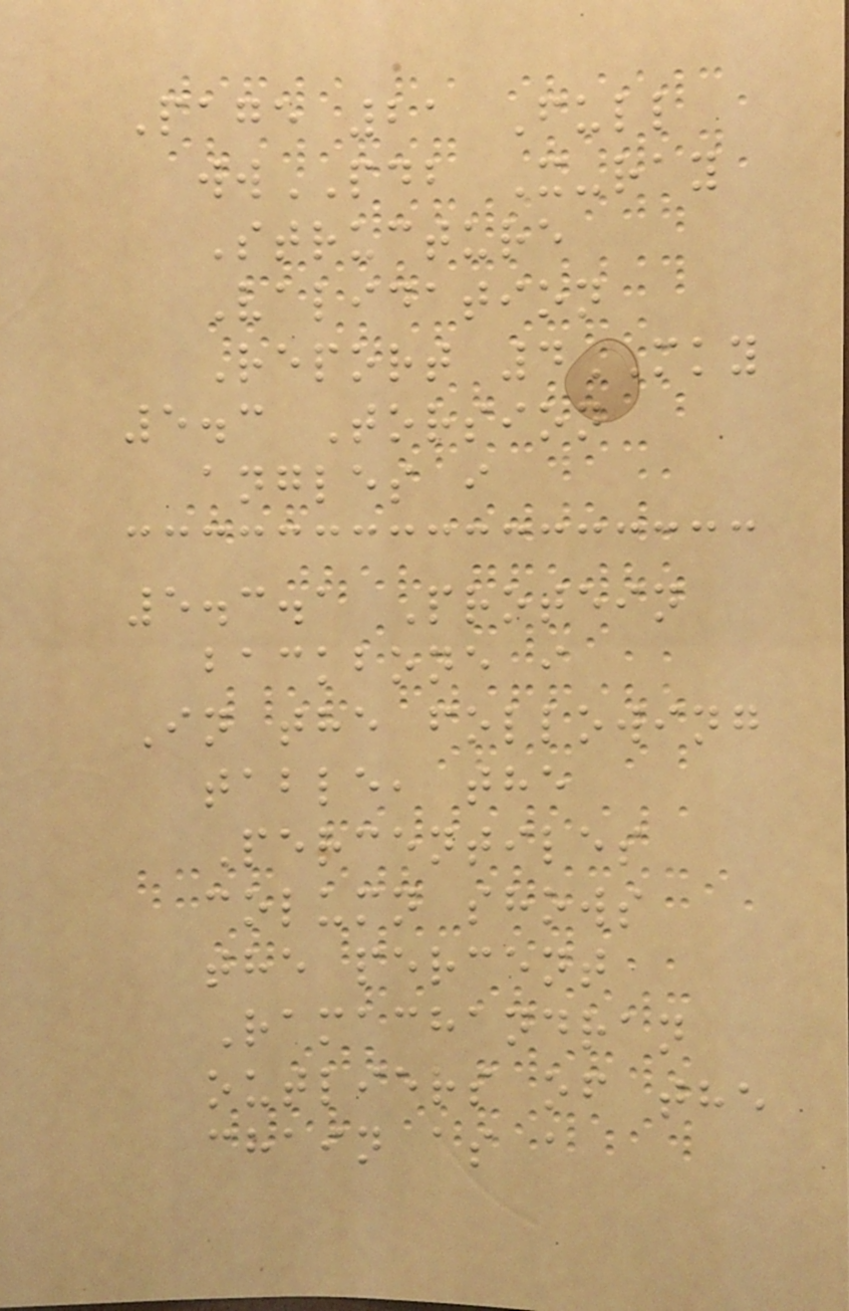Page 21 Full
wwPDB X-ray
Structure
Validation
Report 4MKY
5.3 Torsion
angles i
5.3.1 Protein
backbone i
In the following
table, the
Percentiles
column shows
the percent
Ramachandran
outliers of the
chain as a
